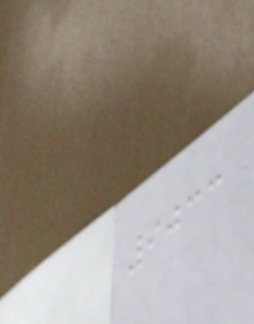9033
